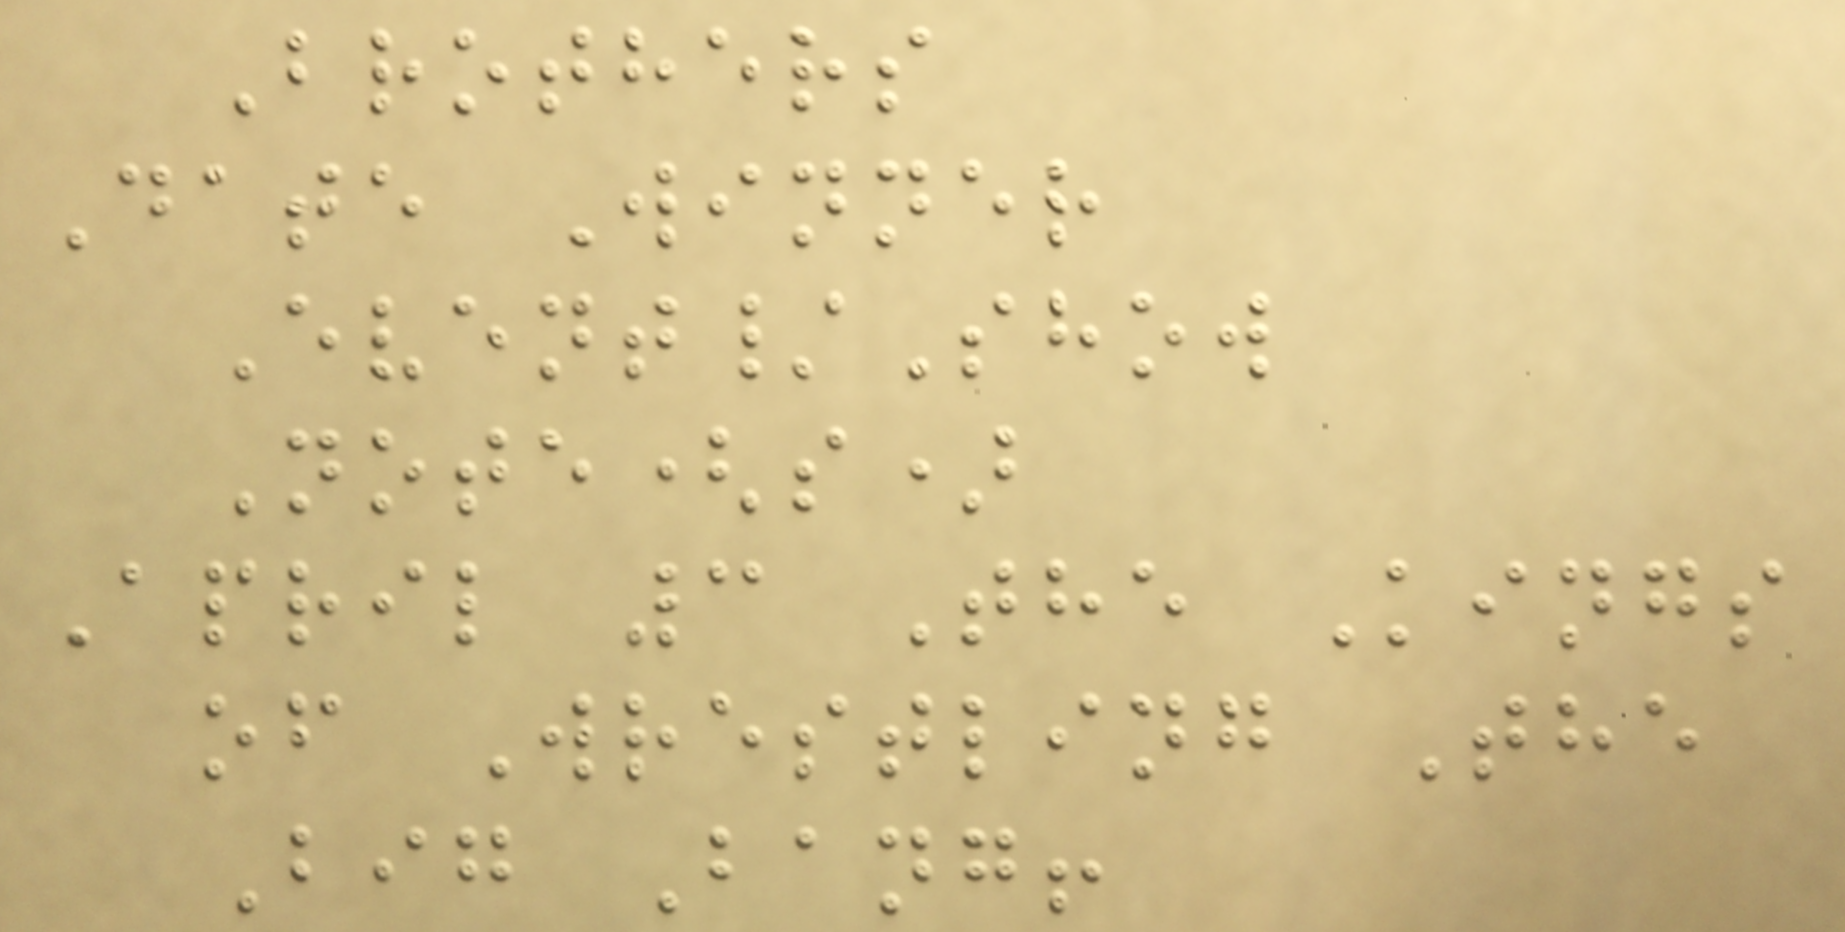Brothers
Date Winner
Event/Show
Note(s)
April 3 The Kings
of Wrestling The
Big Bang!
